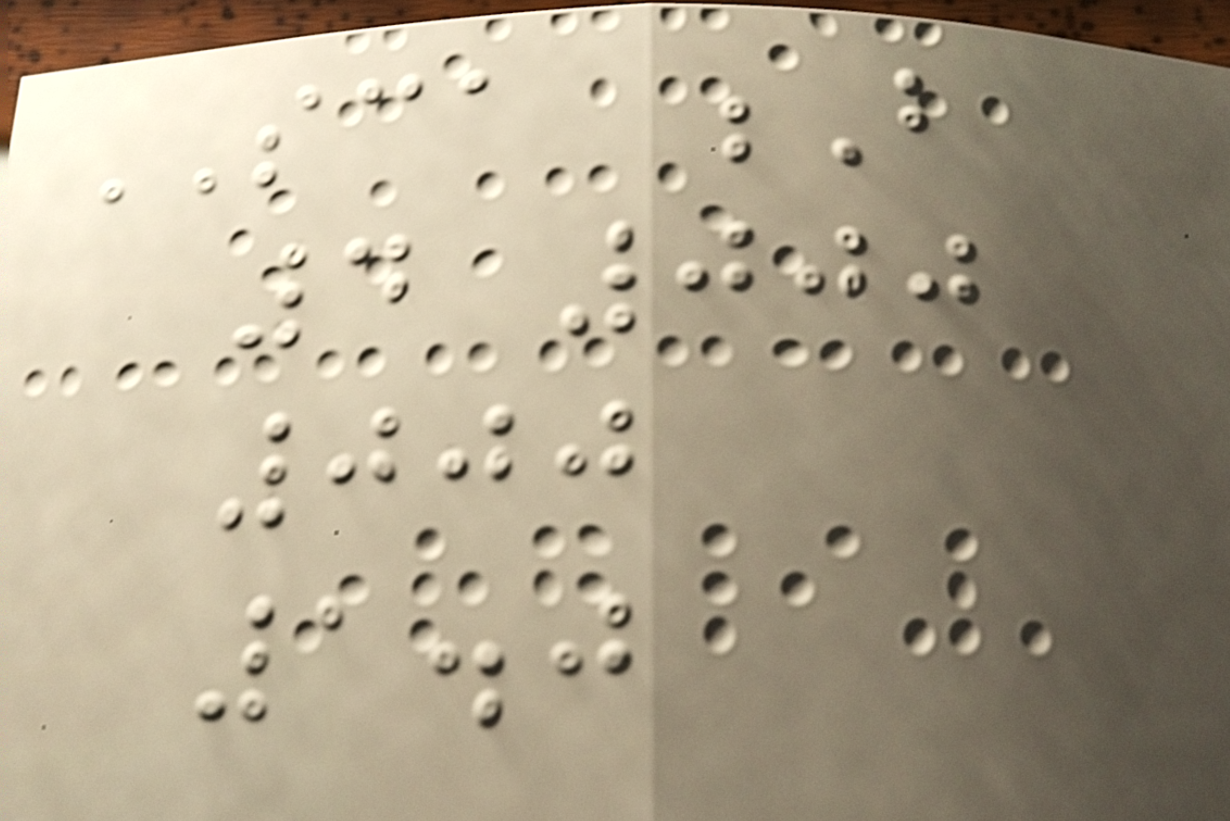SCA B
4 000
000
1.0
